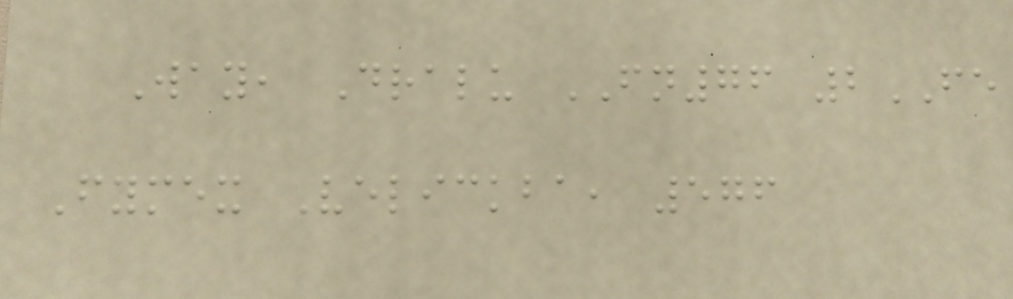Way, Dralu FN76 2FE
Fymex Velickba, 576
